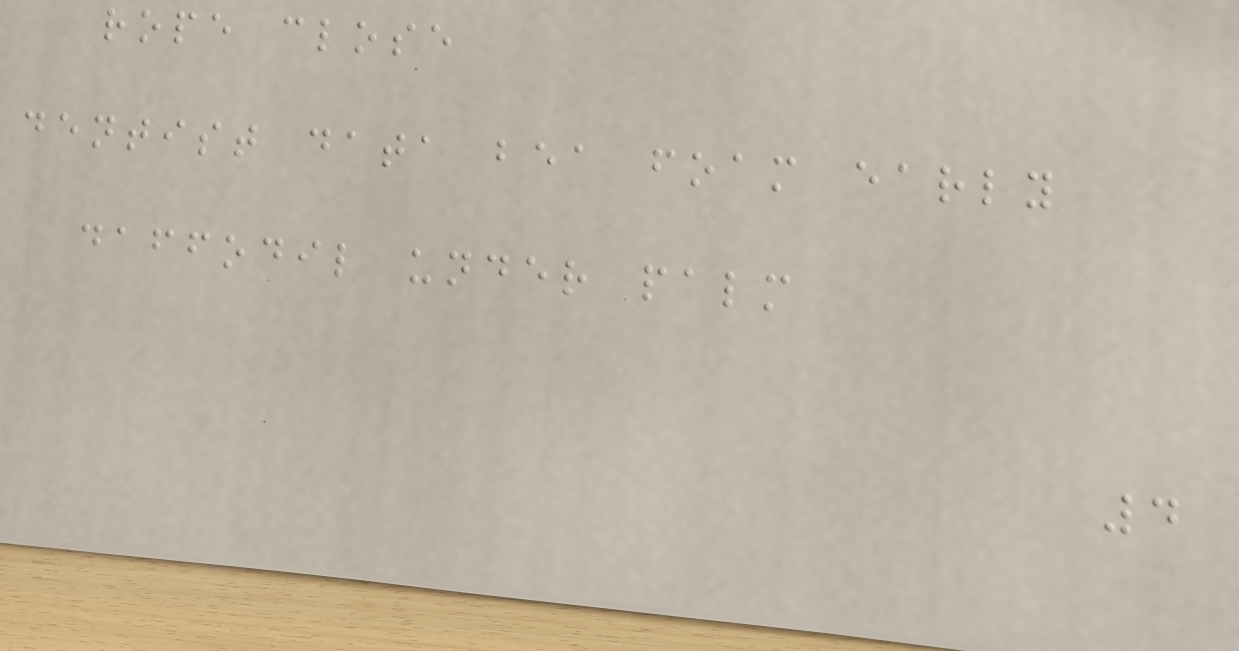rope close
dentist data bea foam early
daffodil under palm
4
